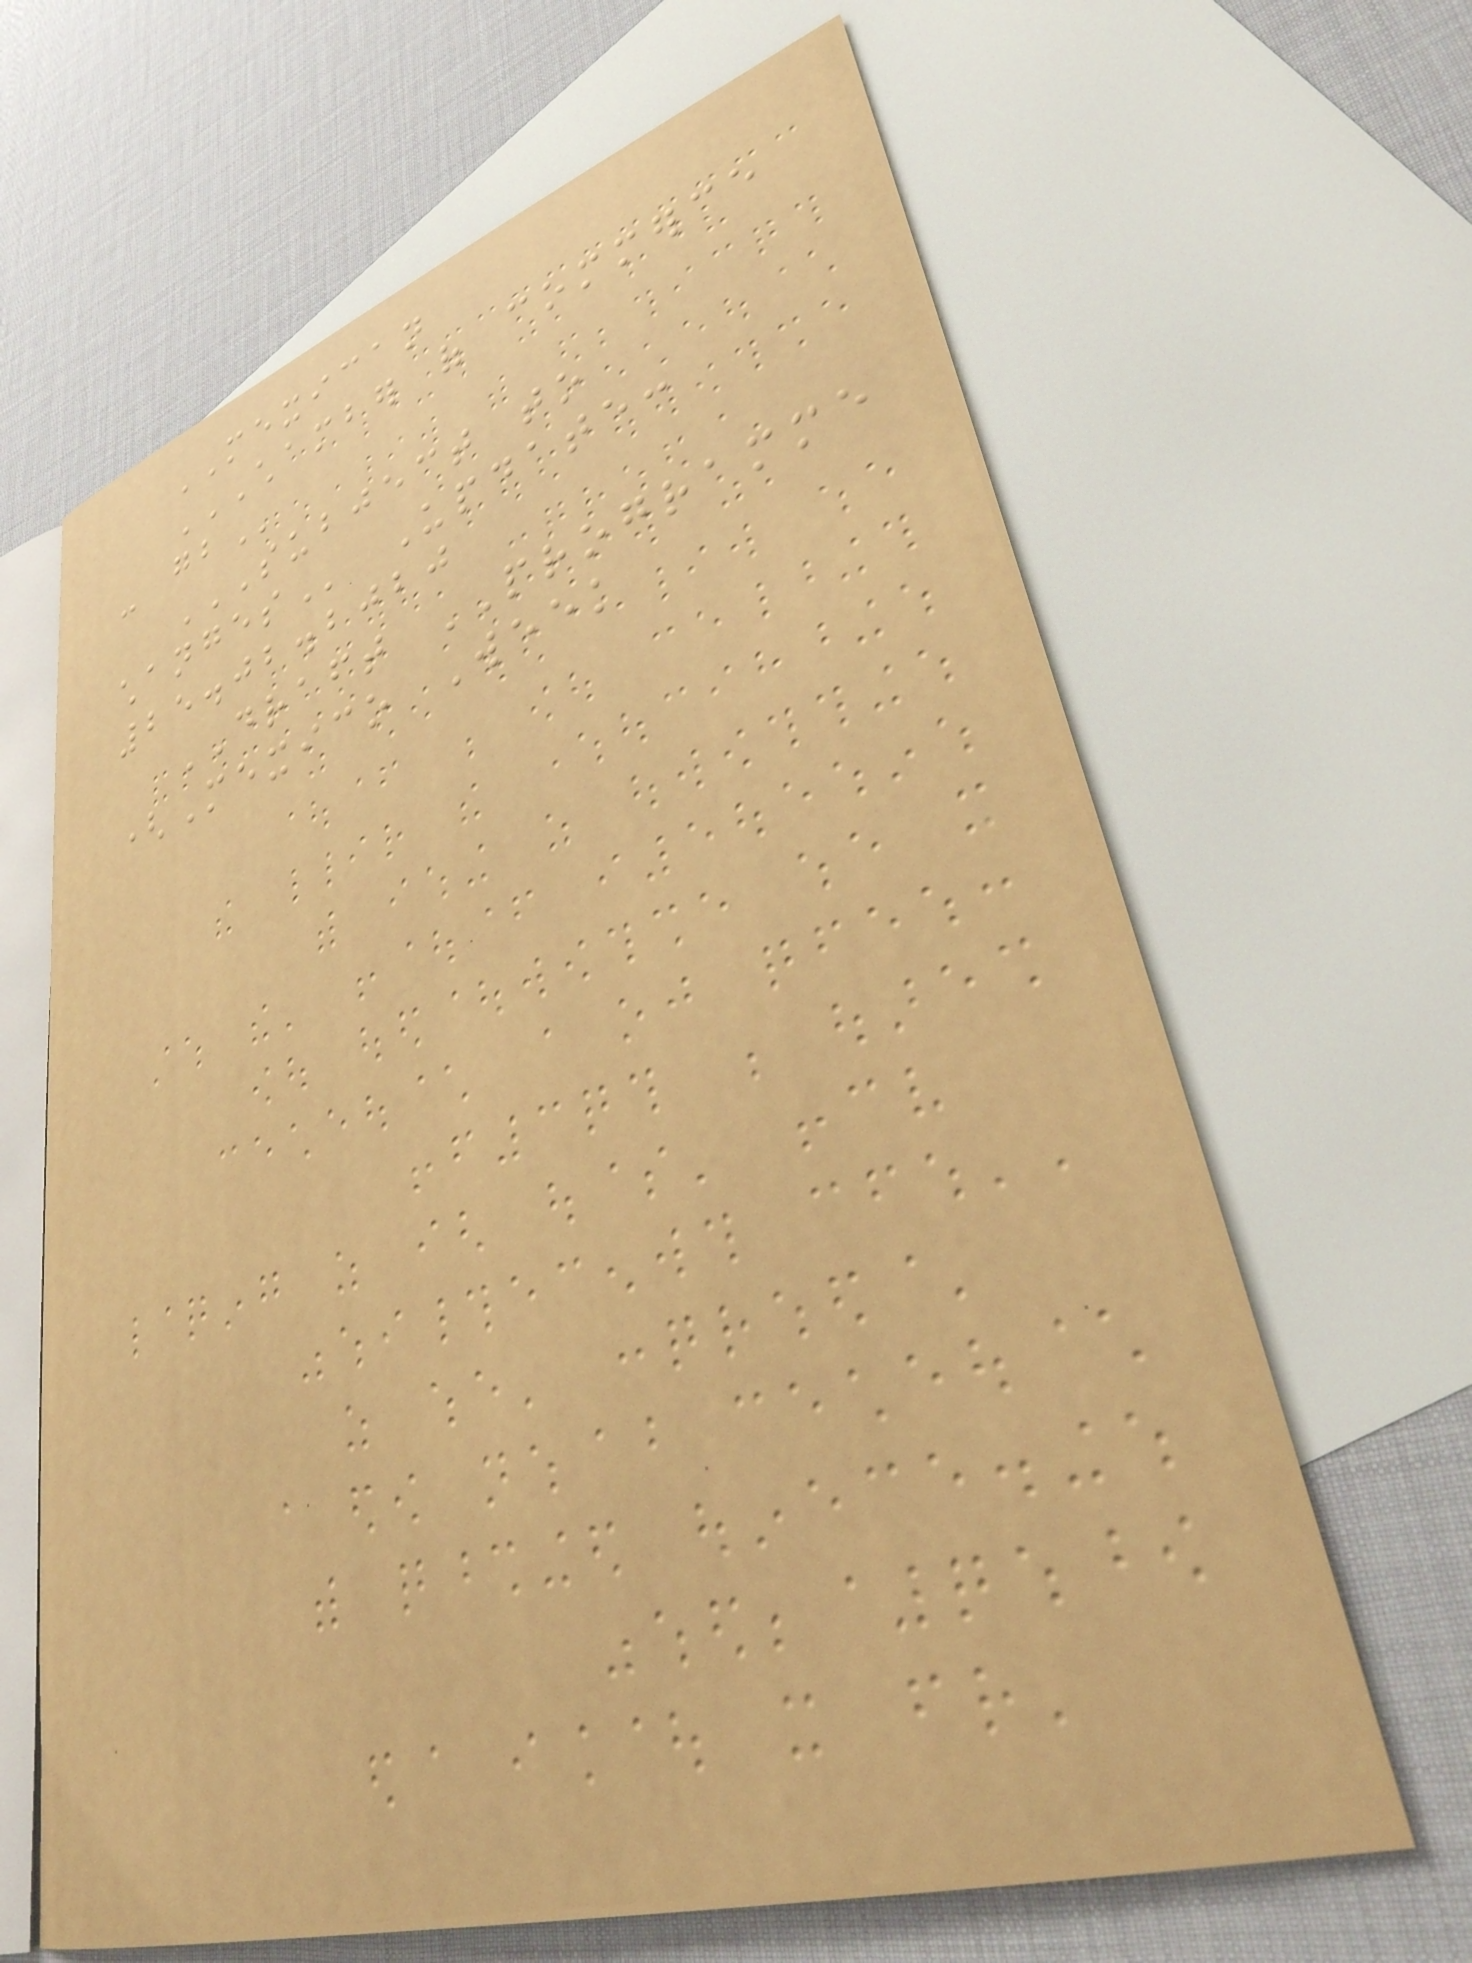MEXICAN
CHAMBER OF COMMERCE
- GB
SUBJECT TO
CHANGES Update:
25.02.2020
DRAFT PROGRAMME
(Mexico Week
